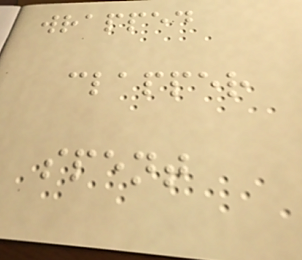wrapped
clapper
spent
